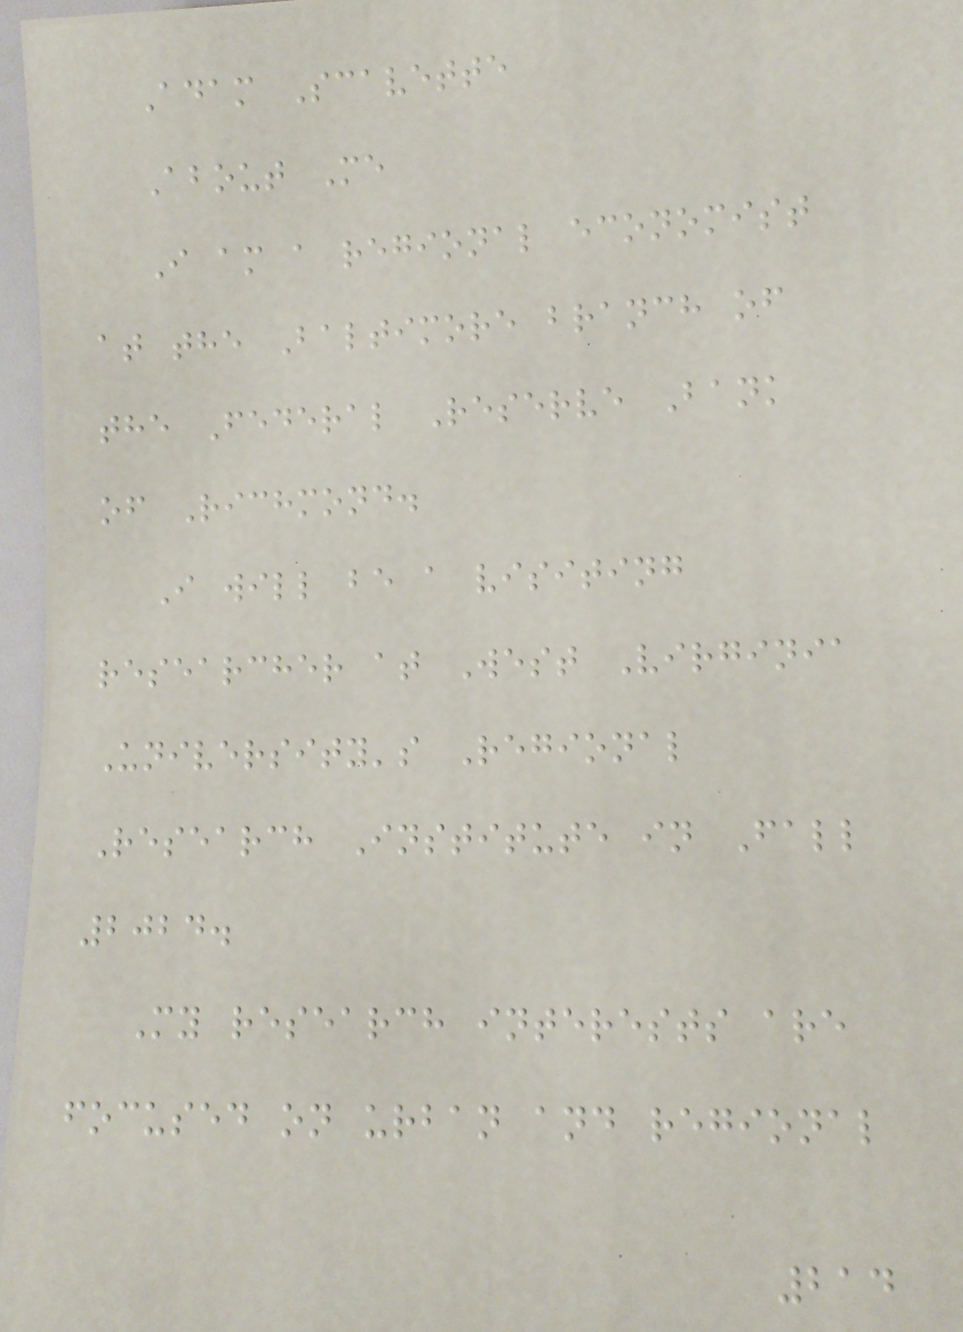Adam Scavette
About Me
I am a regional economist
at the Baltimore branch of
the Federal Reserve Bank
of Richmond.
I will be a visiting
researcher at West Virginia
University's Regional
Research Institute in Fall
2024.
My research interests are
focused on urban and regional
214
